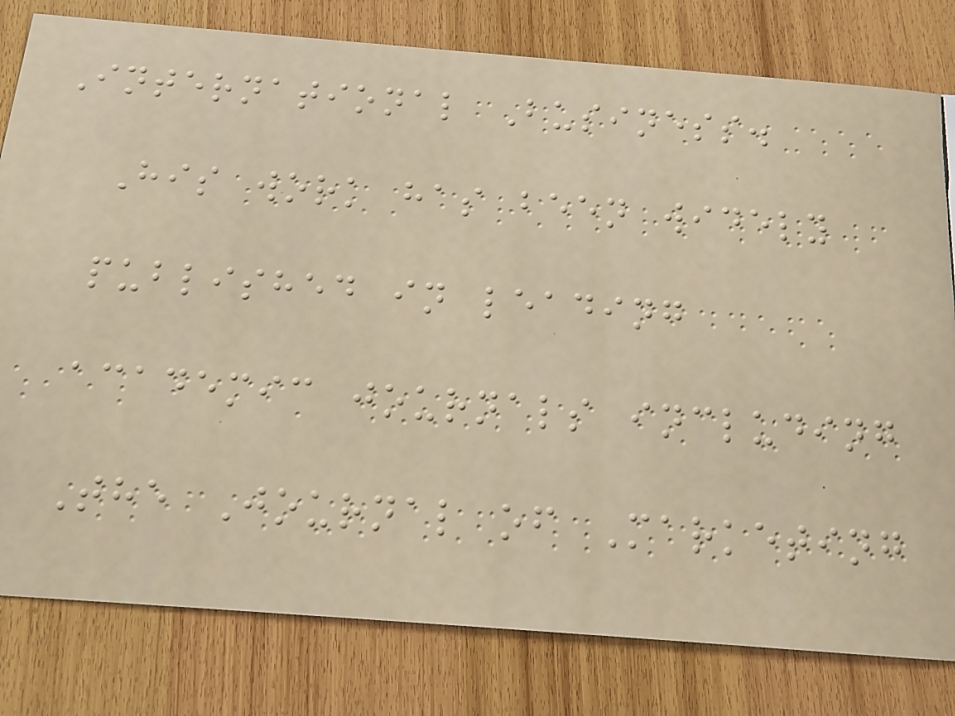International Business.
His work has been widely
published in leading
academic journals including
The Journal of Marketing
